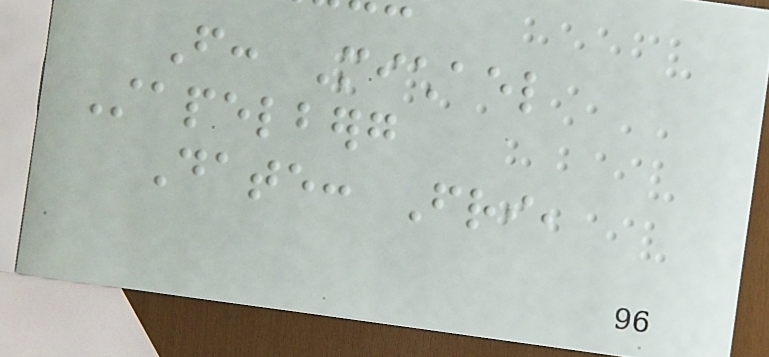From: Michael
Stapelberg
Date: Fri,
